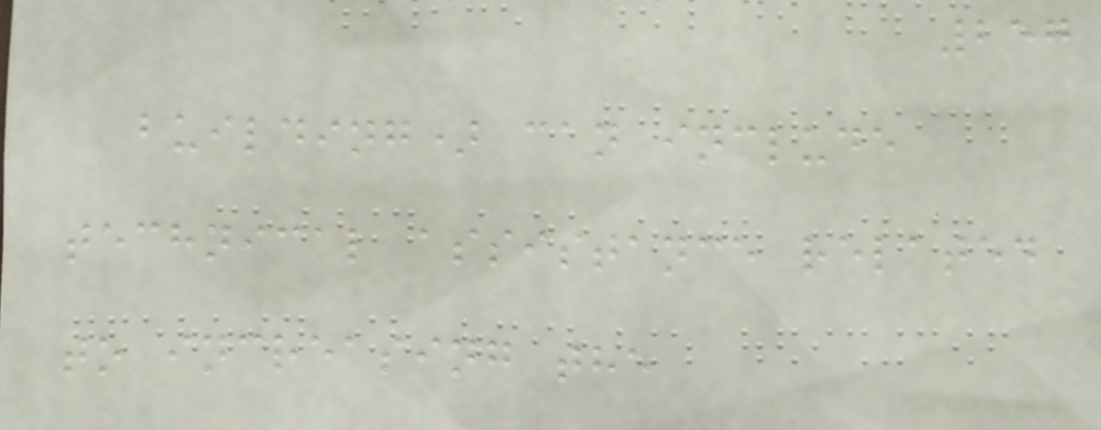257
building) can include
technical assistance related
to increasing the
